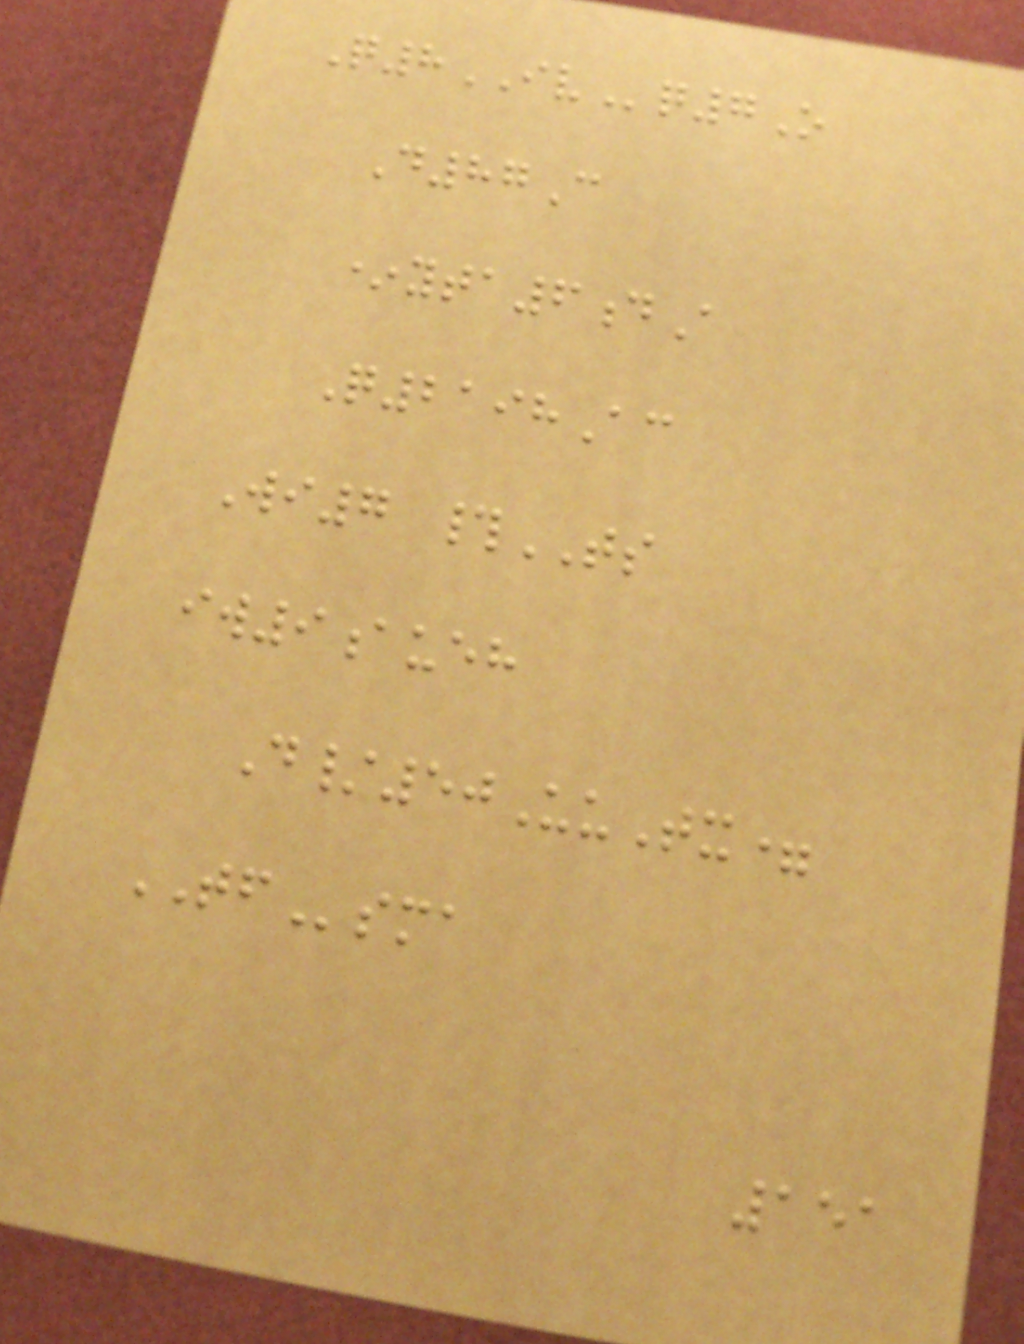Q8IVq7O
D87C
*yta6dA
Q2198Ac
Wi7 #TS
iw9aueh
D/50UuTx=
TFsma
151
